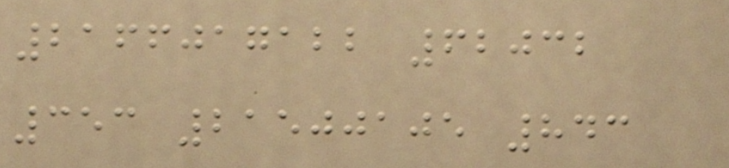2166017122 62032
353 21500105 843
